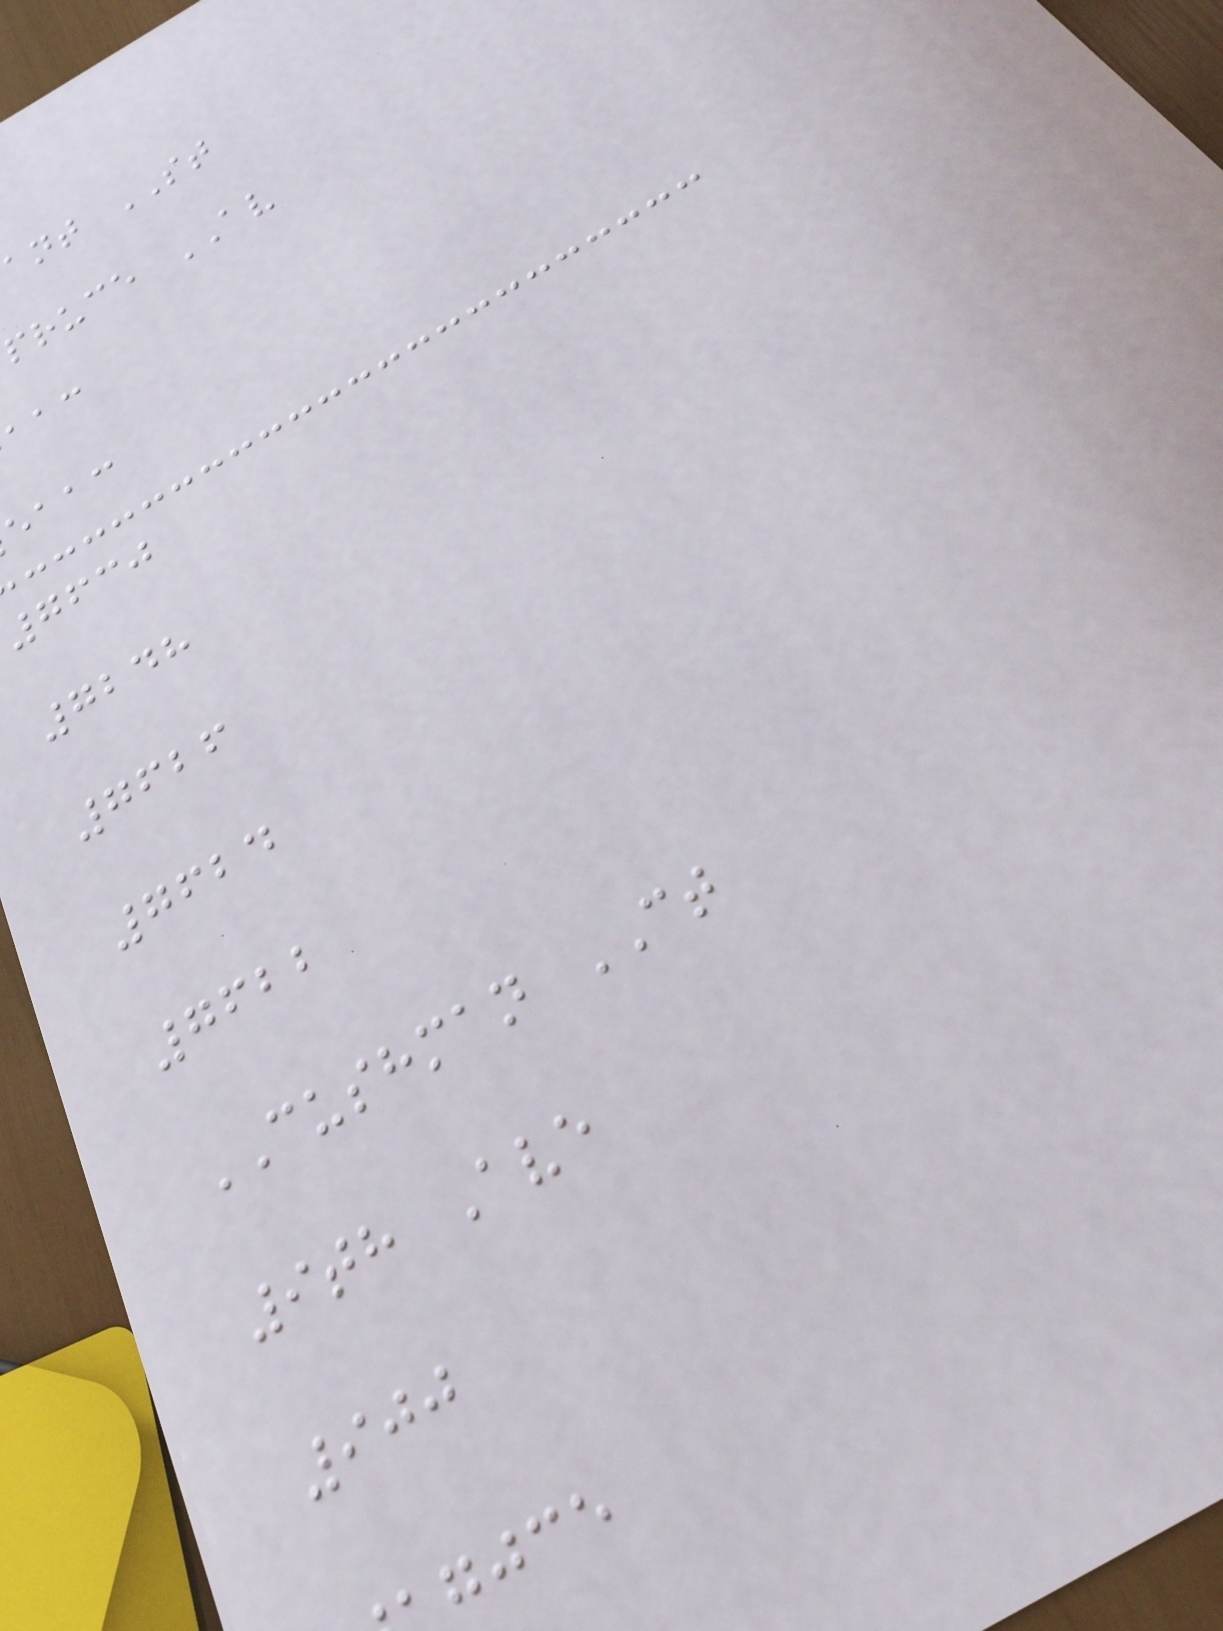ant ST
pruce AV
eaac
7630
7248
7626
7624
7622
CUSHMAN CT
9th Ave
900
gjce
